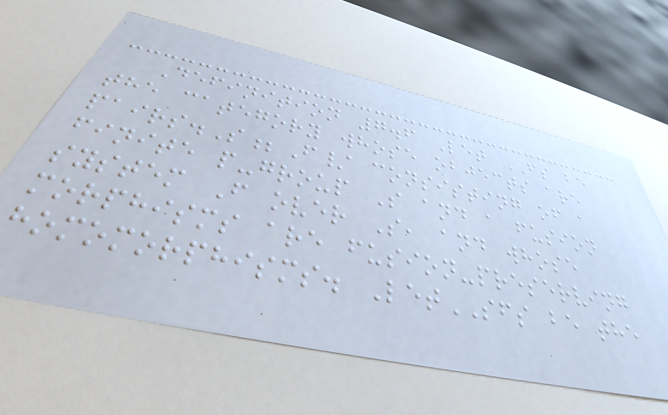Definition 7.6 Let FS be
the category whose objects are
pairs.S;F/ consisting of a
finite p-group S and a fusion
system F over S, and whose
morphisms are fusion-preserving
homomorphisms. LetSFS be the
